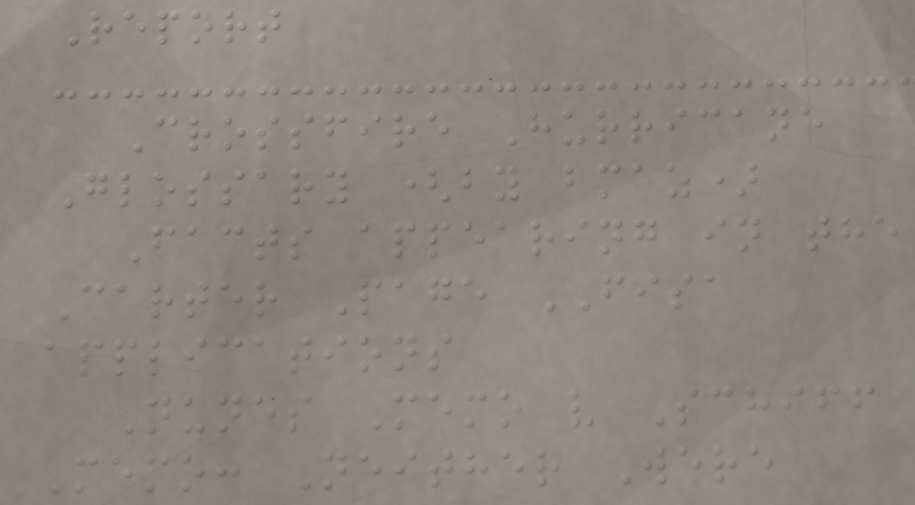Report
Crossfire Hurricane
Glossary (by bmaz)
Facts appearing in the
Carter Page FISA
applications
Nunes Memo v Schiff
Memo: Neither Were
